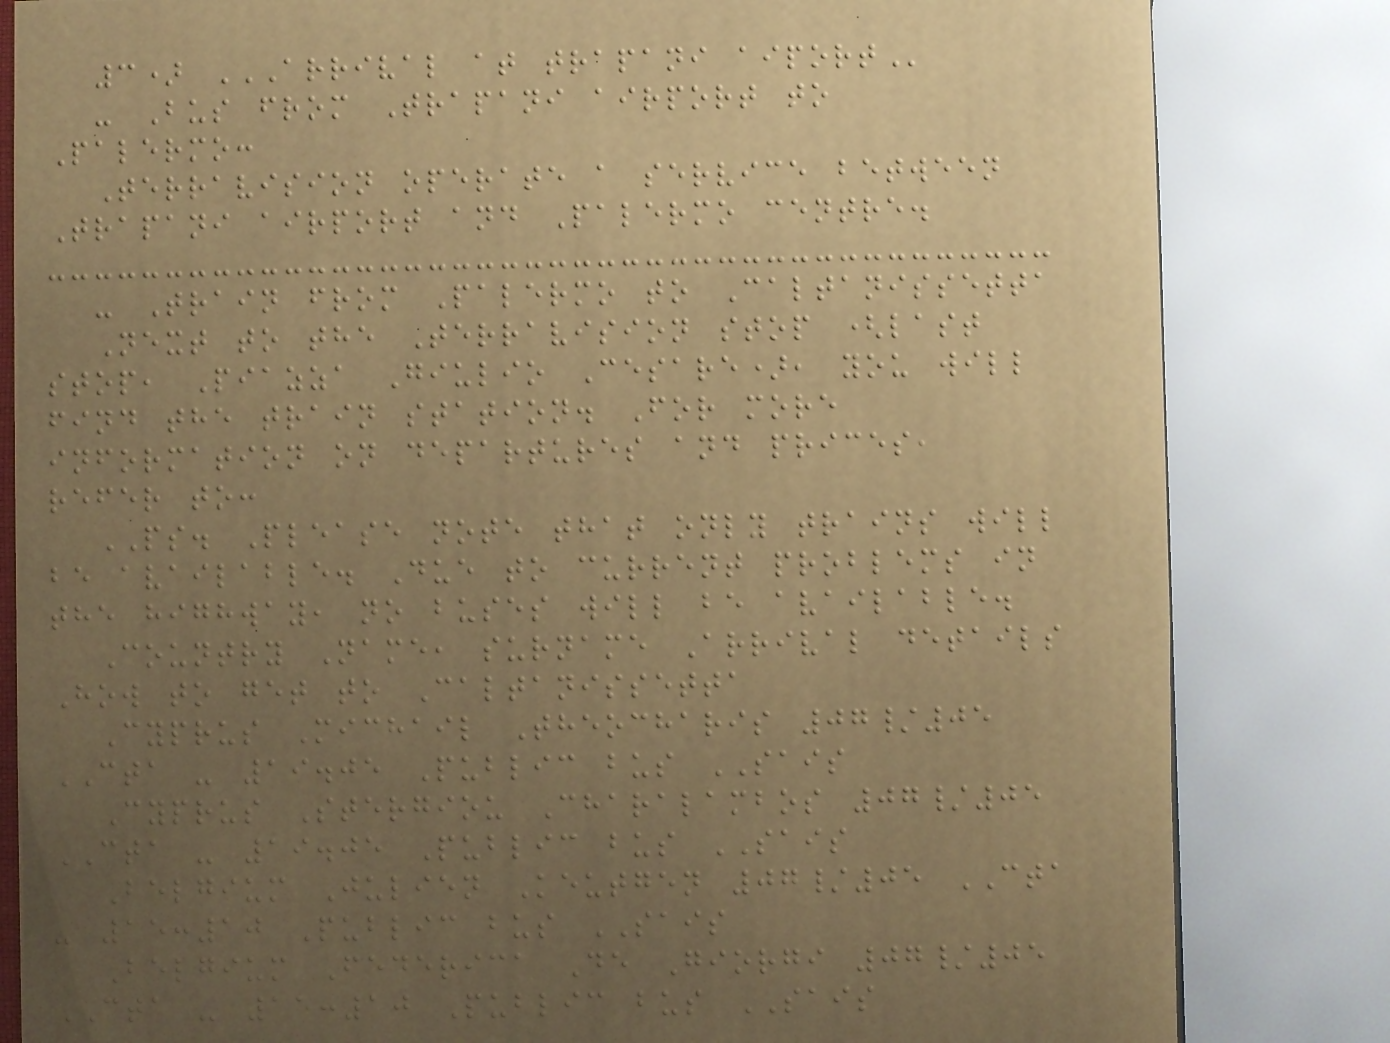3) ARRIVAL AT TRAPANI AIPORT
- Bus from Trapani airport to
Palermo:
Terravision operate a service between
Trapani airport and Palermo centre.
- Train from Palermo to Caltanissetta
Next to the Terravision stop (last
stop, Piazza Giulio Cesare), you will
find the train station. For more
information on departures and prices,
refer to:
PS. Please note that only trains will
be available. Due to current problems in
the highway, no buses will be available.
Country Name, surname Arrival details
How to get to Caltanissetta
Cyprus Michail Theocharis 07/05
CTA - 19.05 Public bus SAIS
Cyprus Stergiou Charalambos 07/05
CTA - 19.05 Public bus SAIS
Belgium Julien Keutgen 07/05 CTA
- 15:10 Public bus SAIS
Belgium Federica De Giorgi 07/05
CTA - 15:10 Public bus SAIS
